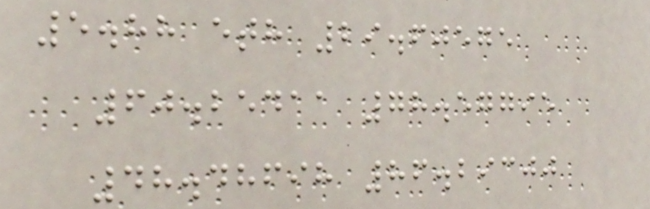5.88 eth 29.60575
60.25411 78.57795
48.48698 86.29300
